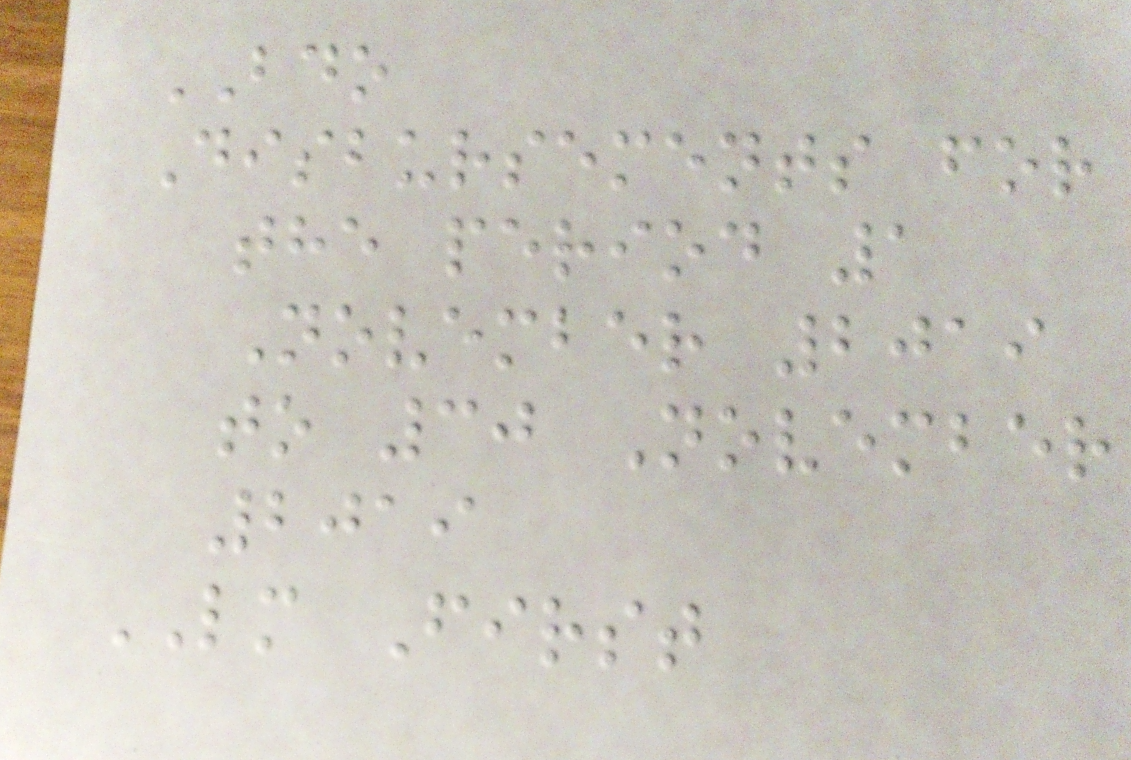BDO
Disbursements for
the period 1
November 2019
to 30 November
2019
LM First
